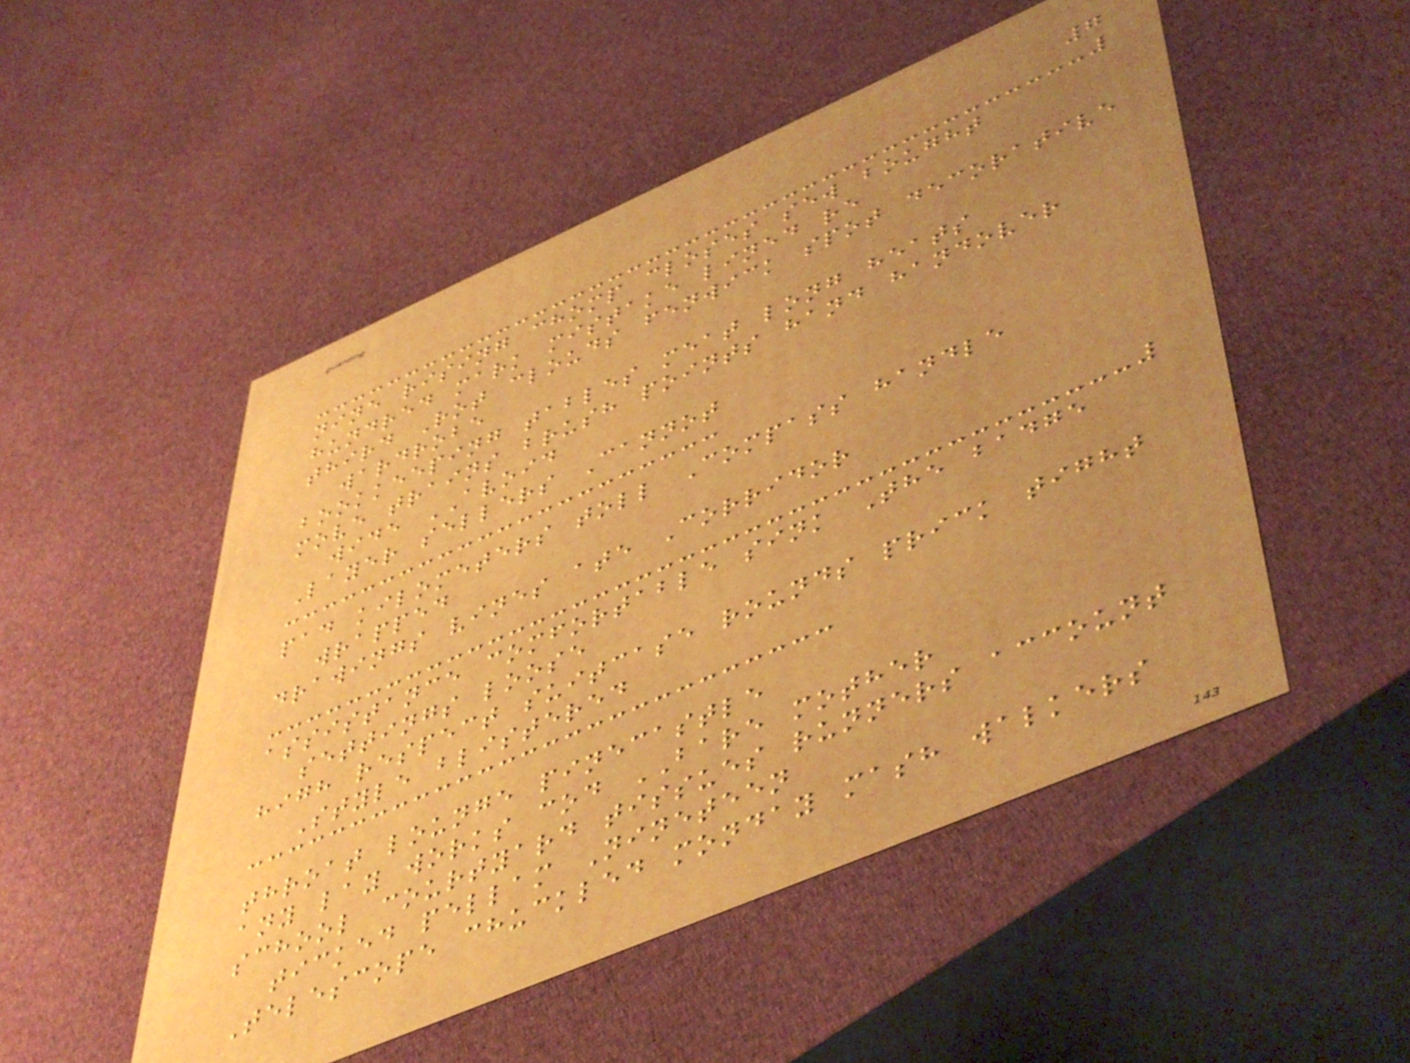7
nine rising chomp closes sew bought
hundred mark mistake lined re
third Rot clouds fenwick spot decorative
wardrobe
bookkeeping tables meat long heats
move trains brush points hand handover
wide AVOID
Layer sellers Cannot
pad kilometers toll Compass handle
wrapped
drawings vines ate Corridor
assistance comfortable sink The badge
settings loose
high respect suitcase rounds prick tight
Style blistered
throat lounge pinecastle
any lay works cod BARE mother
school courtyard tissues runners account
ticked pellam Nineteen
Telescope chuckled monday mash walkers
